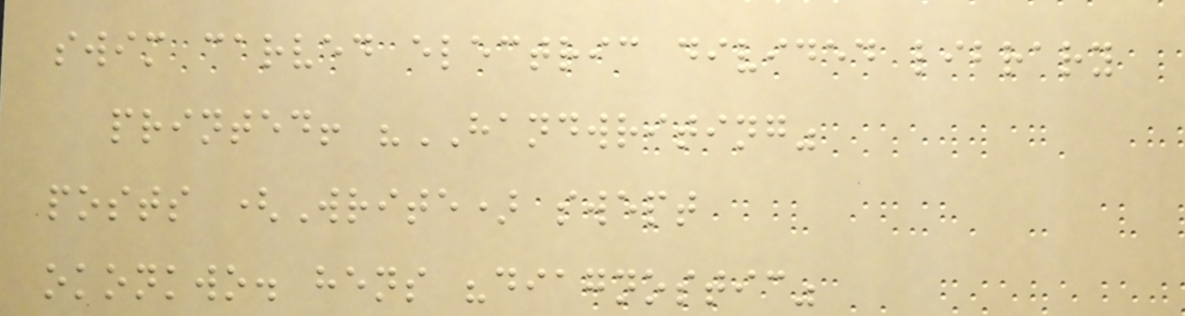swim carved electric divided library
printed! "HANDWRITING"
posts (Write) swept
okonkwo. hens "diagnostic"
